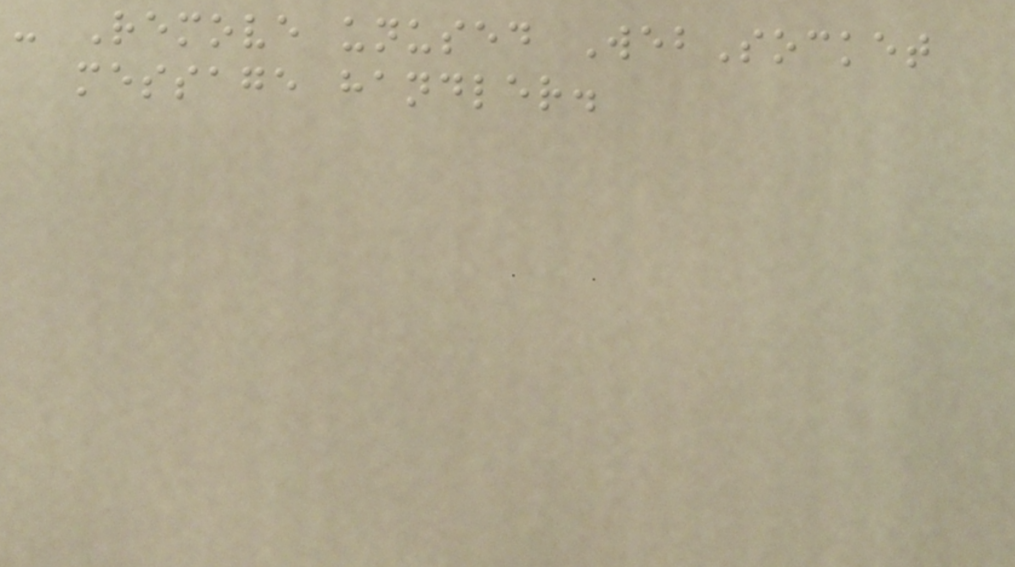- Remove unused WebSocket
message handler.
